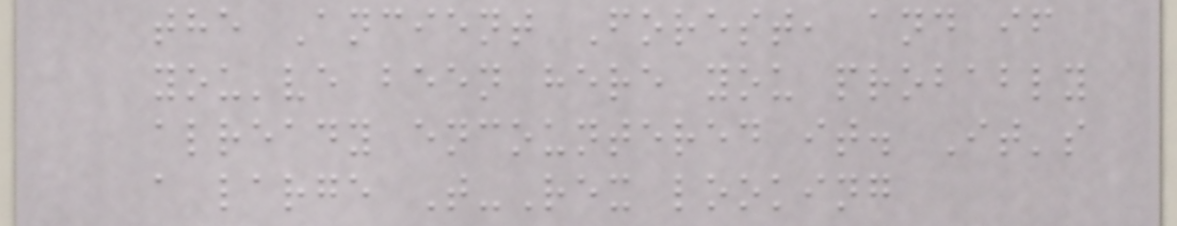the Ancient Forest, and if
you've been here you probably
already encountered it. It's
a large T-Rex looking
